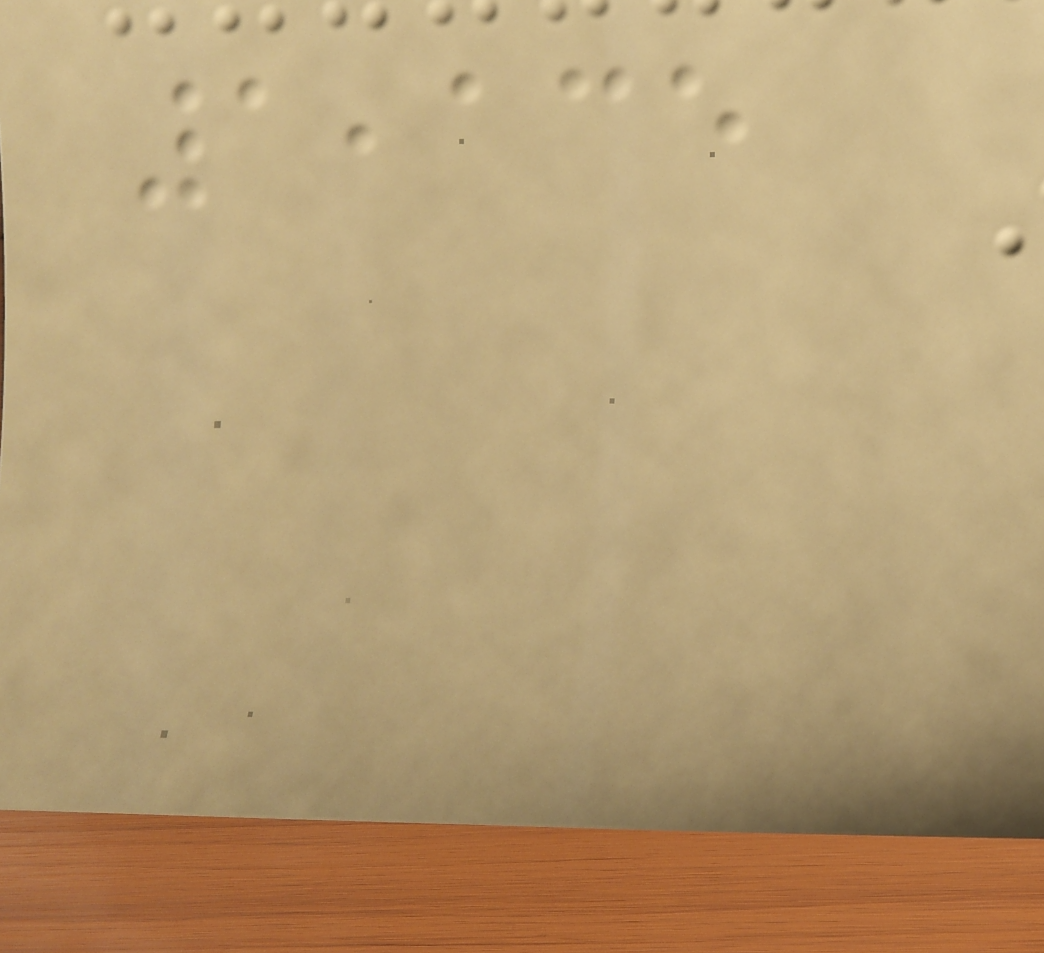1,135
